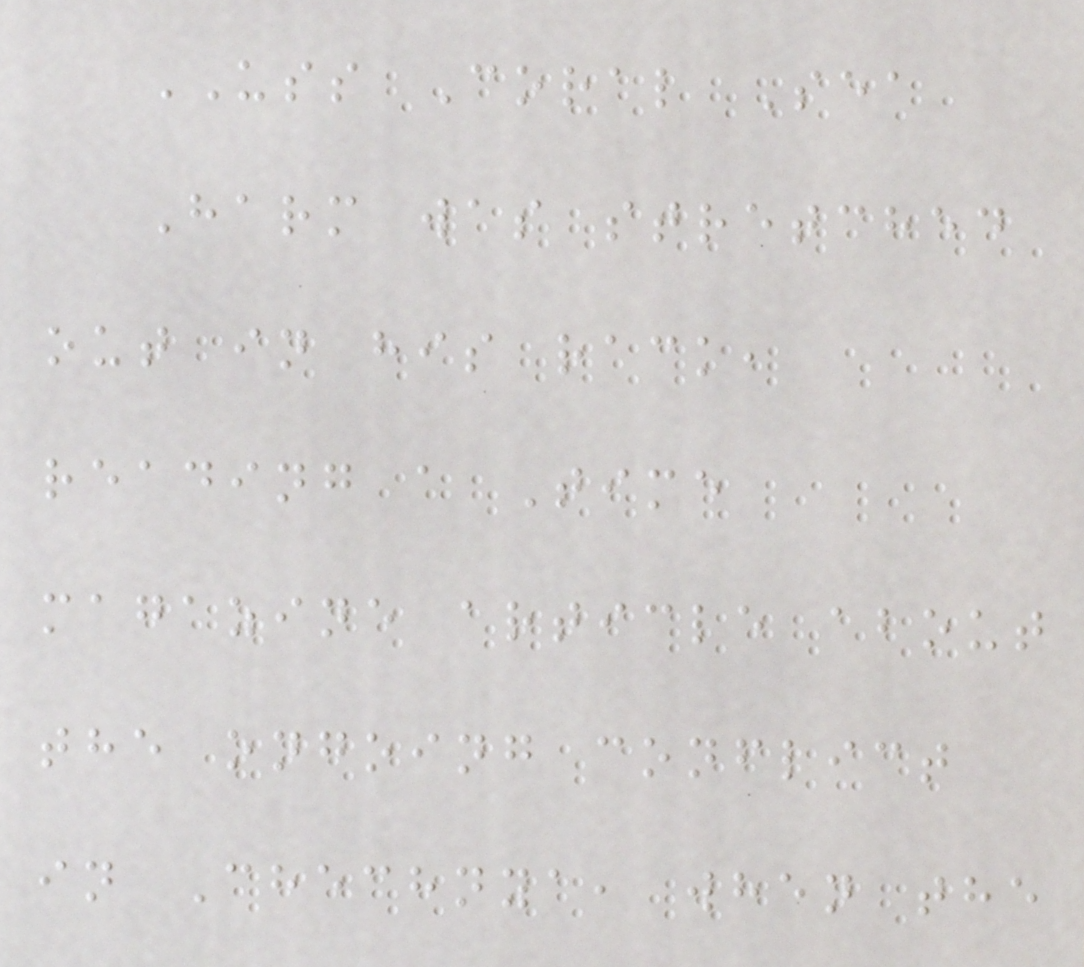USS Coral Sea
Harm was stretched
out in his rack,
reading a Time
magazine article about
the ongoing conflict
in Chechnya, when the
